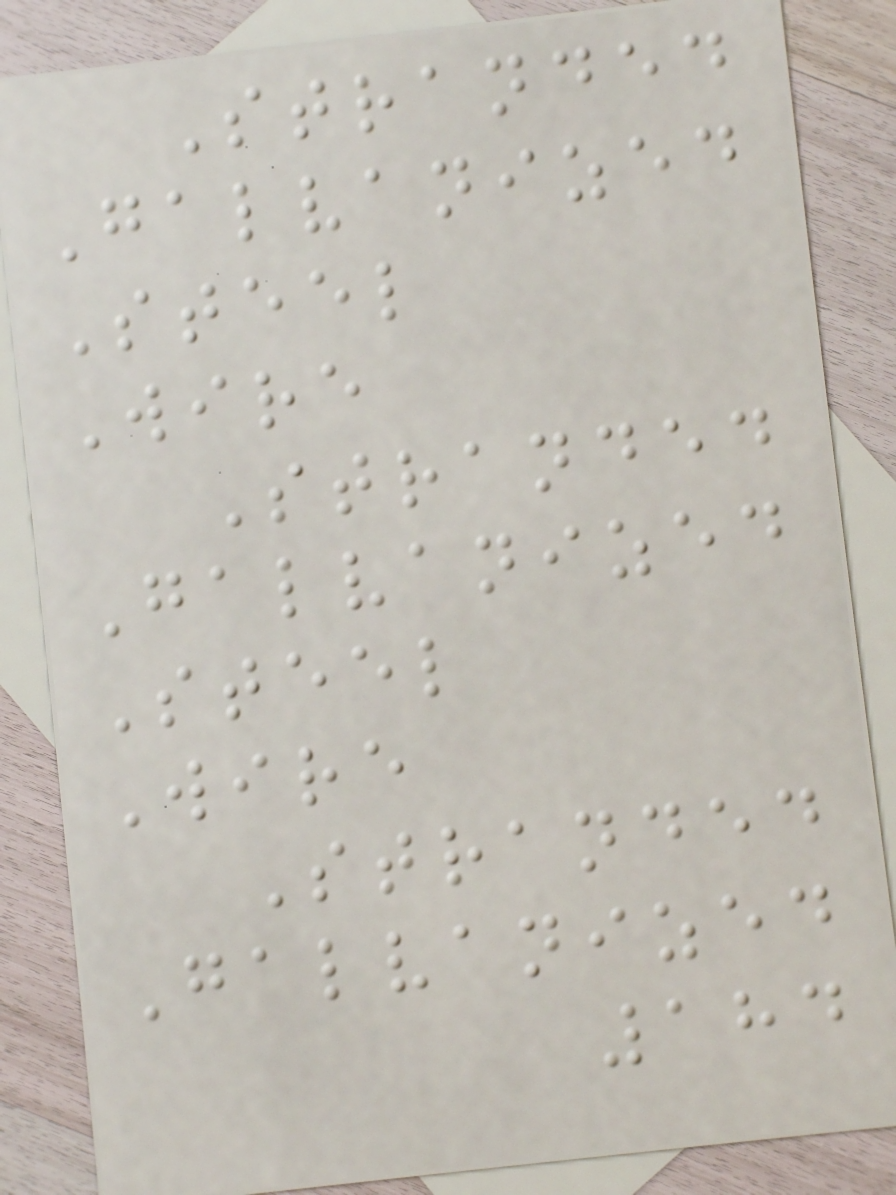Stranded
Galvanized
Steel
Wire
Stranded
Galvanized
Steel
Wire
Stranded
Galvanized
184
